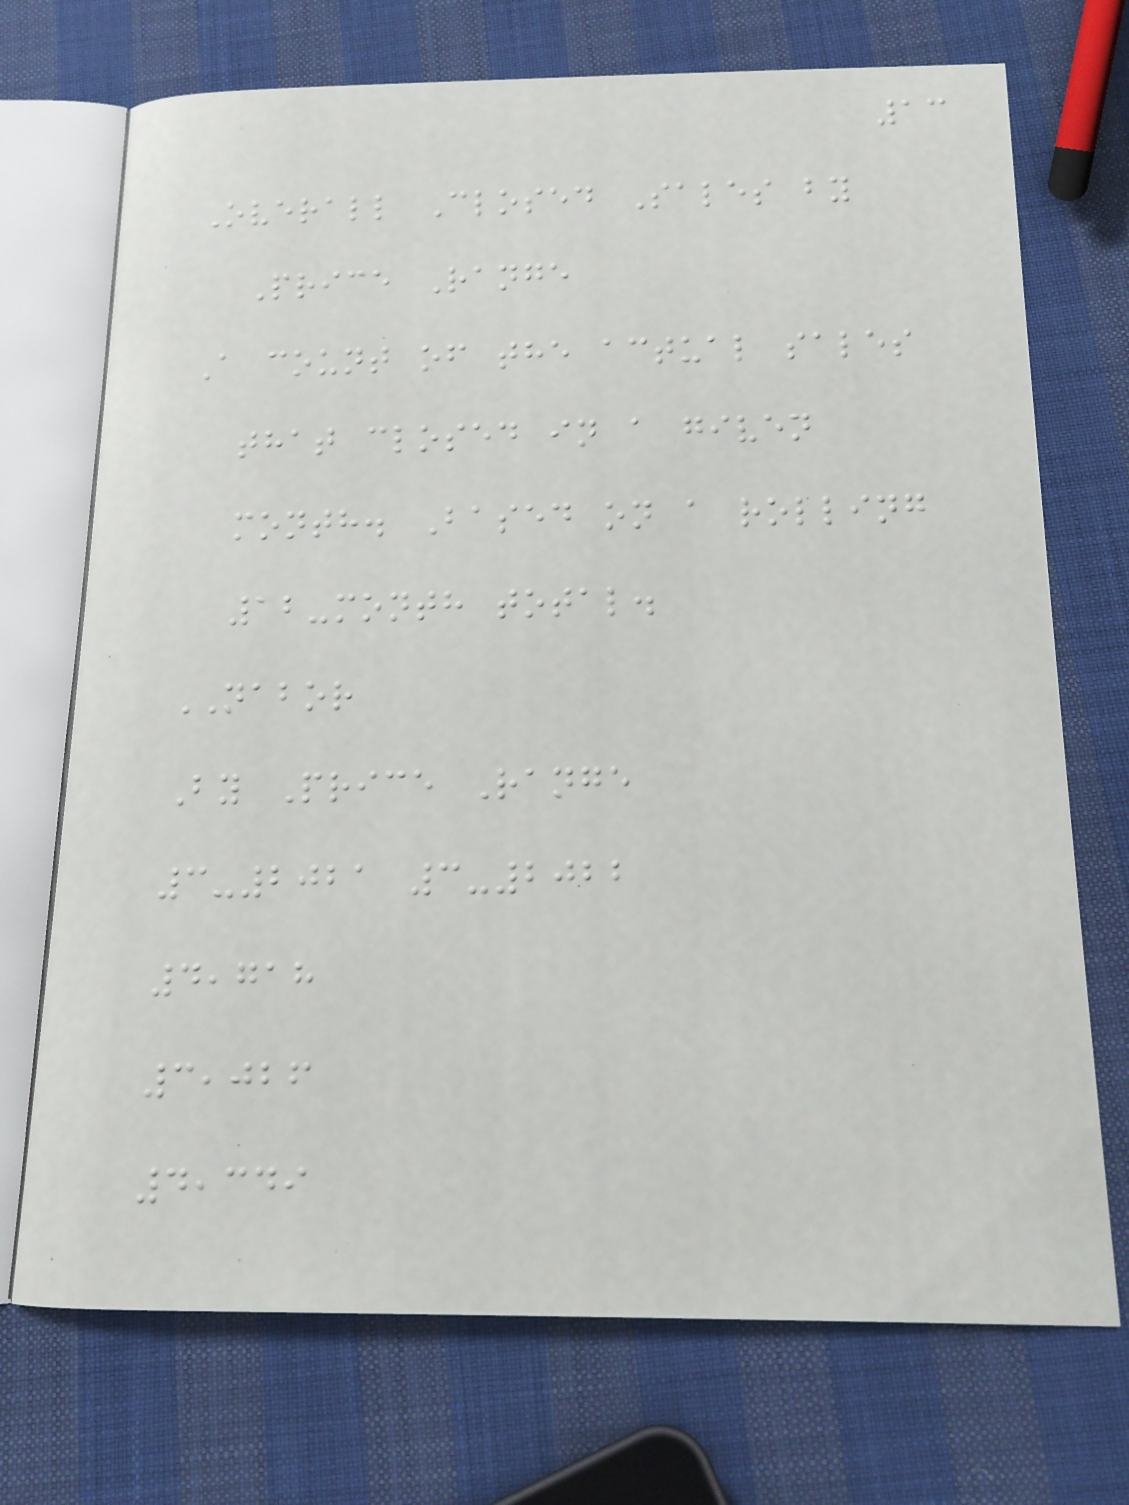13
Overall Closed Sales by
Price Range
A count of the actual sales
that closed in a given
month. Based on a rolling
12-month total.
NABOR
By Price Range
3-2021 3-2022
4,718
3,026
4,349
